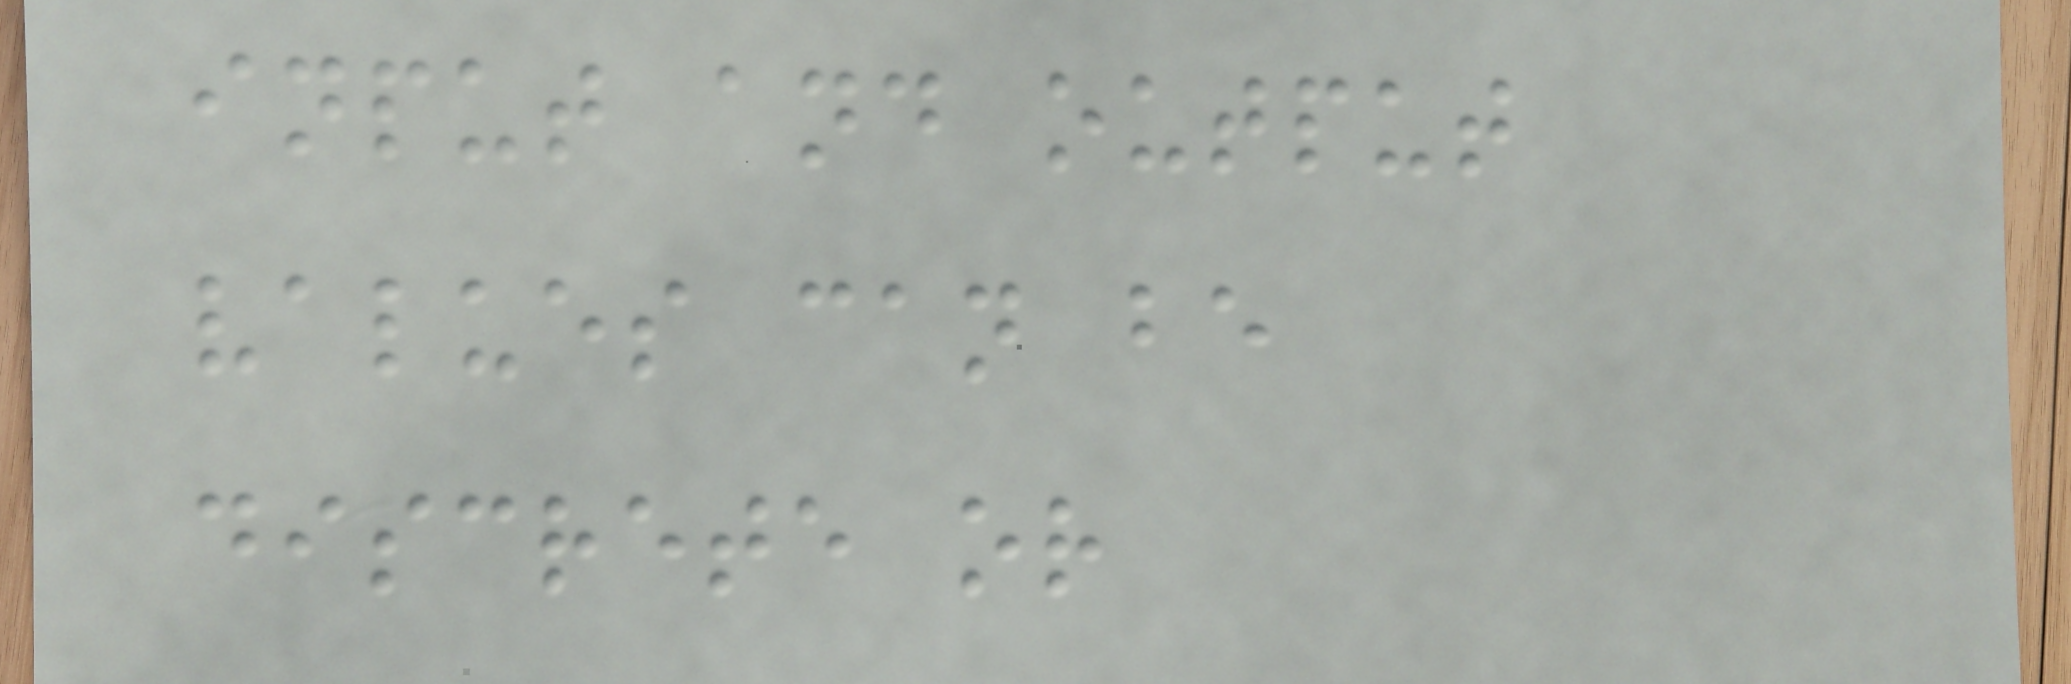input and output
values can be
discrete or
